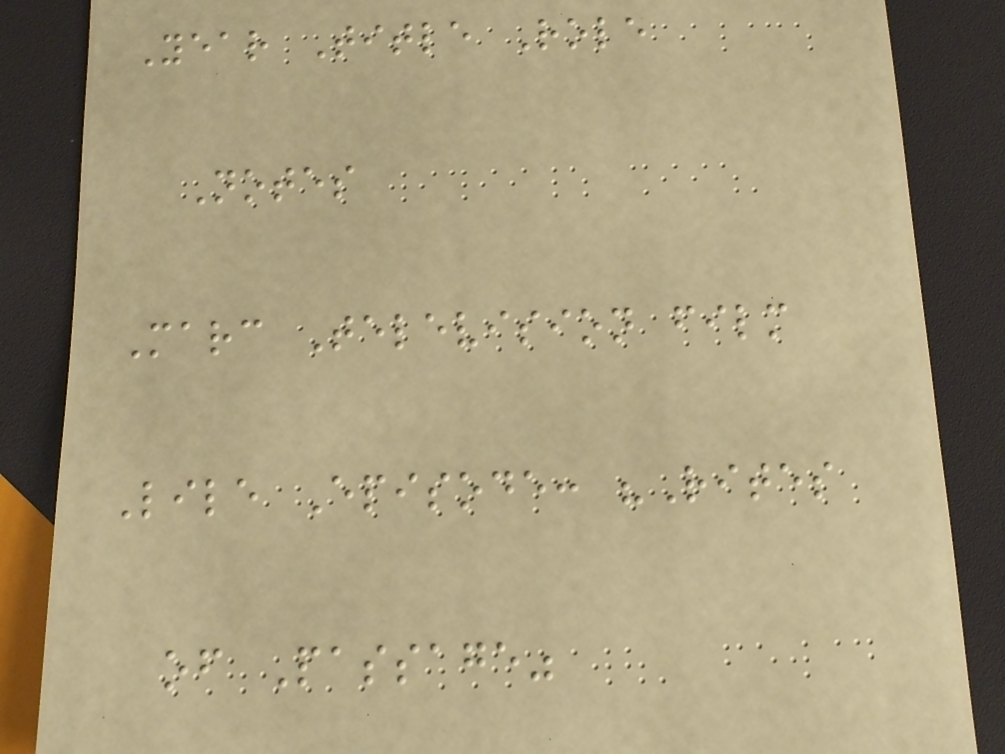Year Title Role
Notes
Marc Television film
Lile Episode: "Rites
of Passage"
